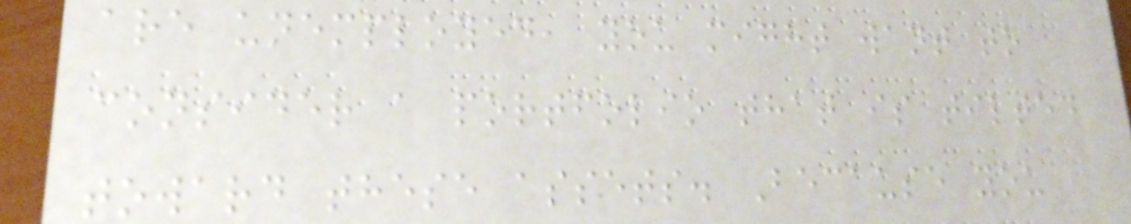are unemployed, you might want to
consider a portfolio that is tilted
toward these assets. Because you
